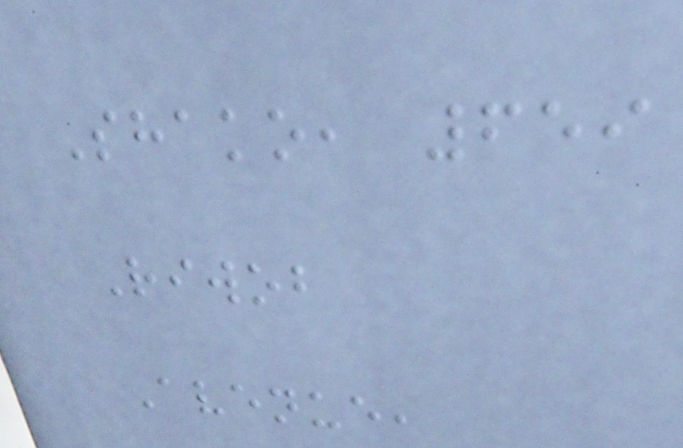Shako, 659
Riwob
Avenue,
